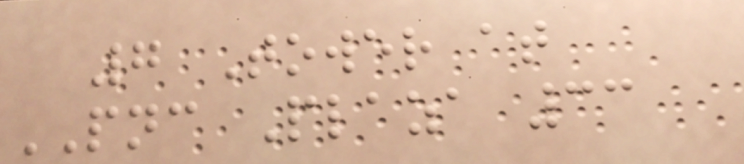7 Tower at
PNC Plaza 33
